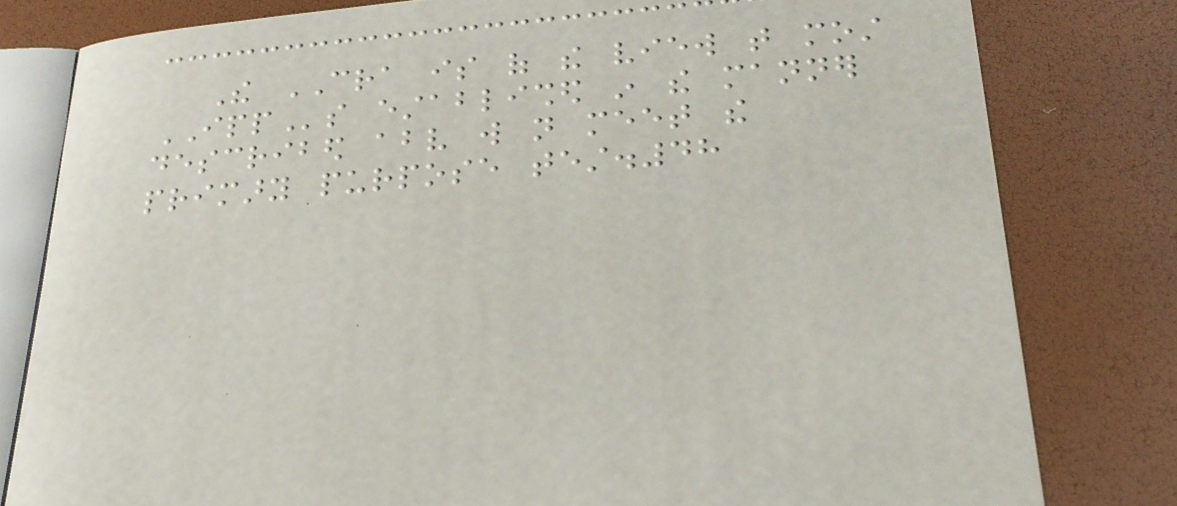The CRA is of the view that most
IPPs established in the manner
described above will not meet the
primary purpose test.48
